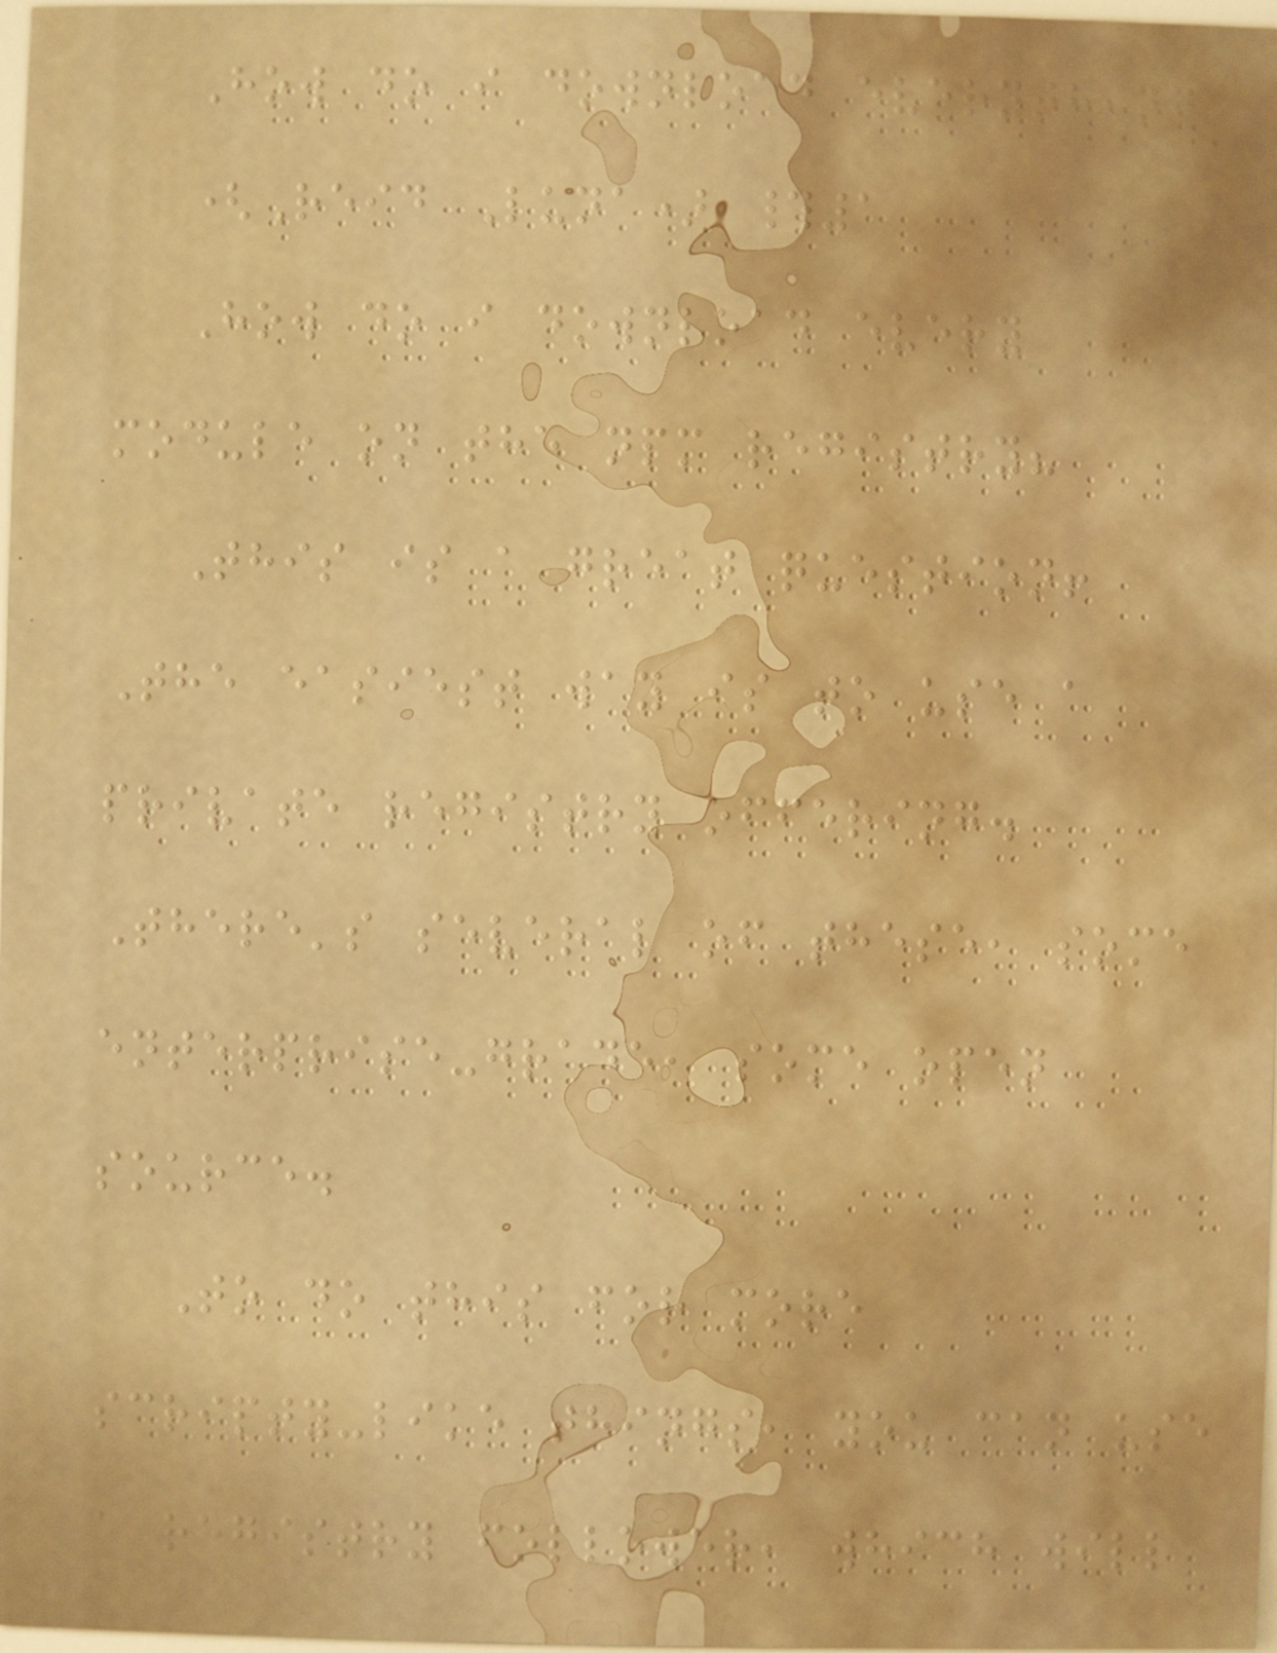How do i download everything
(Reid Luna) #1
How do i download every
module on the npm registry?
This is a great question!
The easiest way is to use a
private registry offering.
There's several of these, some
enterprise-grade, some open
source.
To do this for more
scripty-like things, you can use
a registry follower, which will
